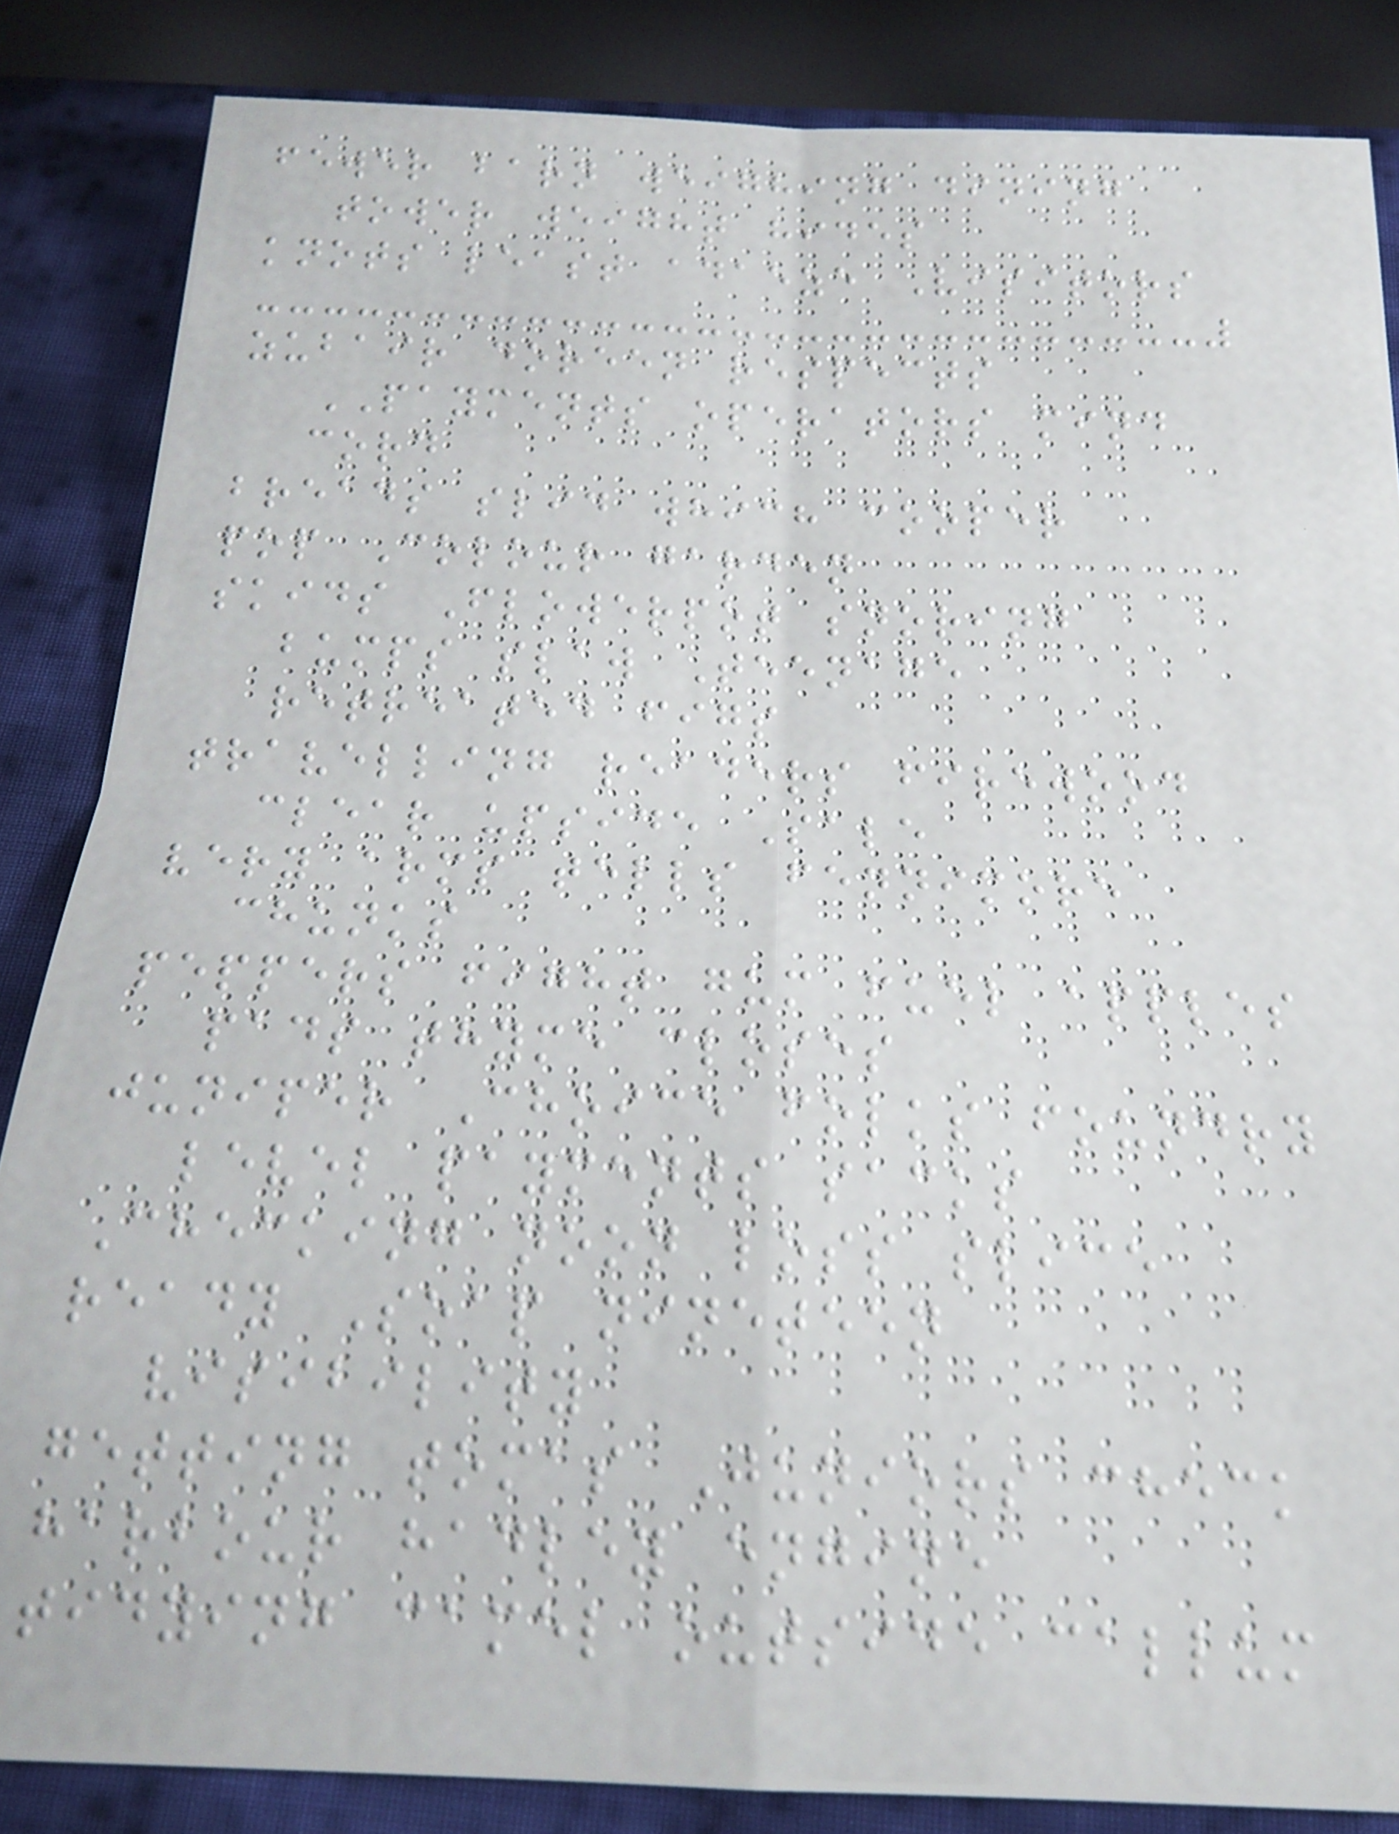fewer barn weighing dining
tower weight hides
knots least adaeze Visitors
zubair doreen respects
PAYMENTS operators mind
cord
breads slid which cooper
pop Colour garden
skids Flowerpot snoring
bumps slaw Teenage
retreated figs
travelling readers firewood
clear upside Sale
very arms tells fennimore
chunks
peppers fight gum fuel apples
pads thyme closes
juniper Choice folks foundry
level payments sacks
Checking noon loss slice
ready Soap nineteen
visibility
getting tomas Juniors check
harbour hadley engine
tidying camel outside callum
